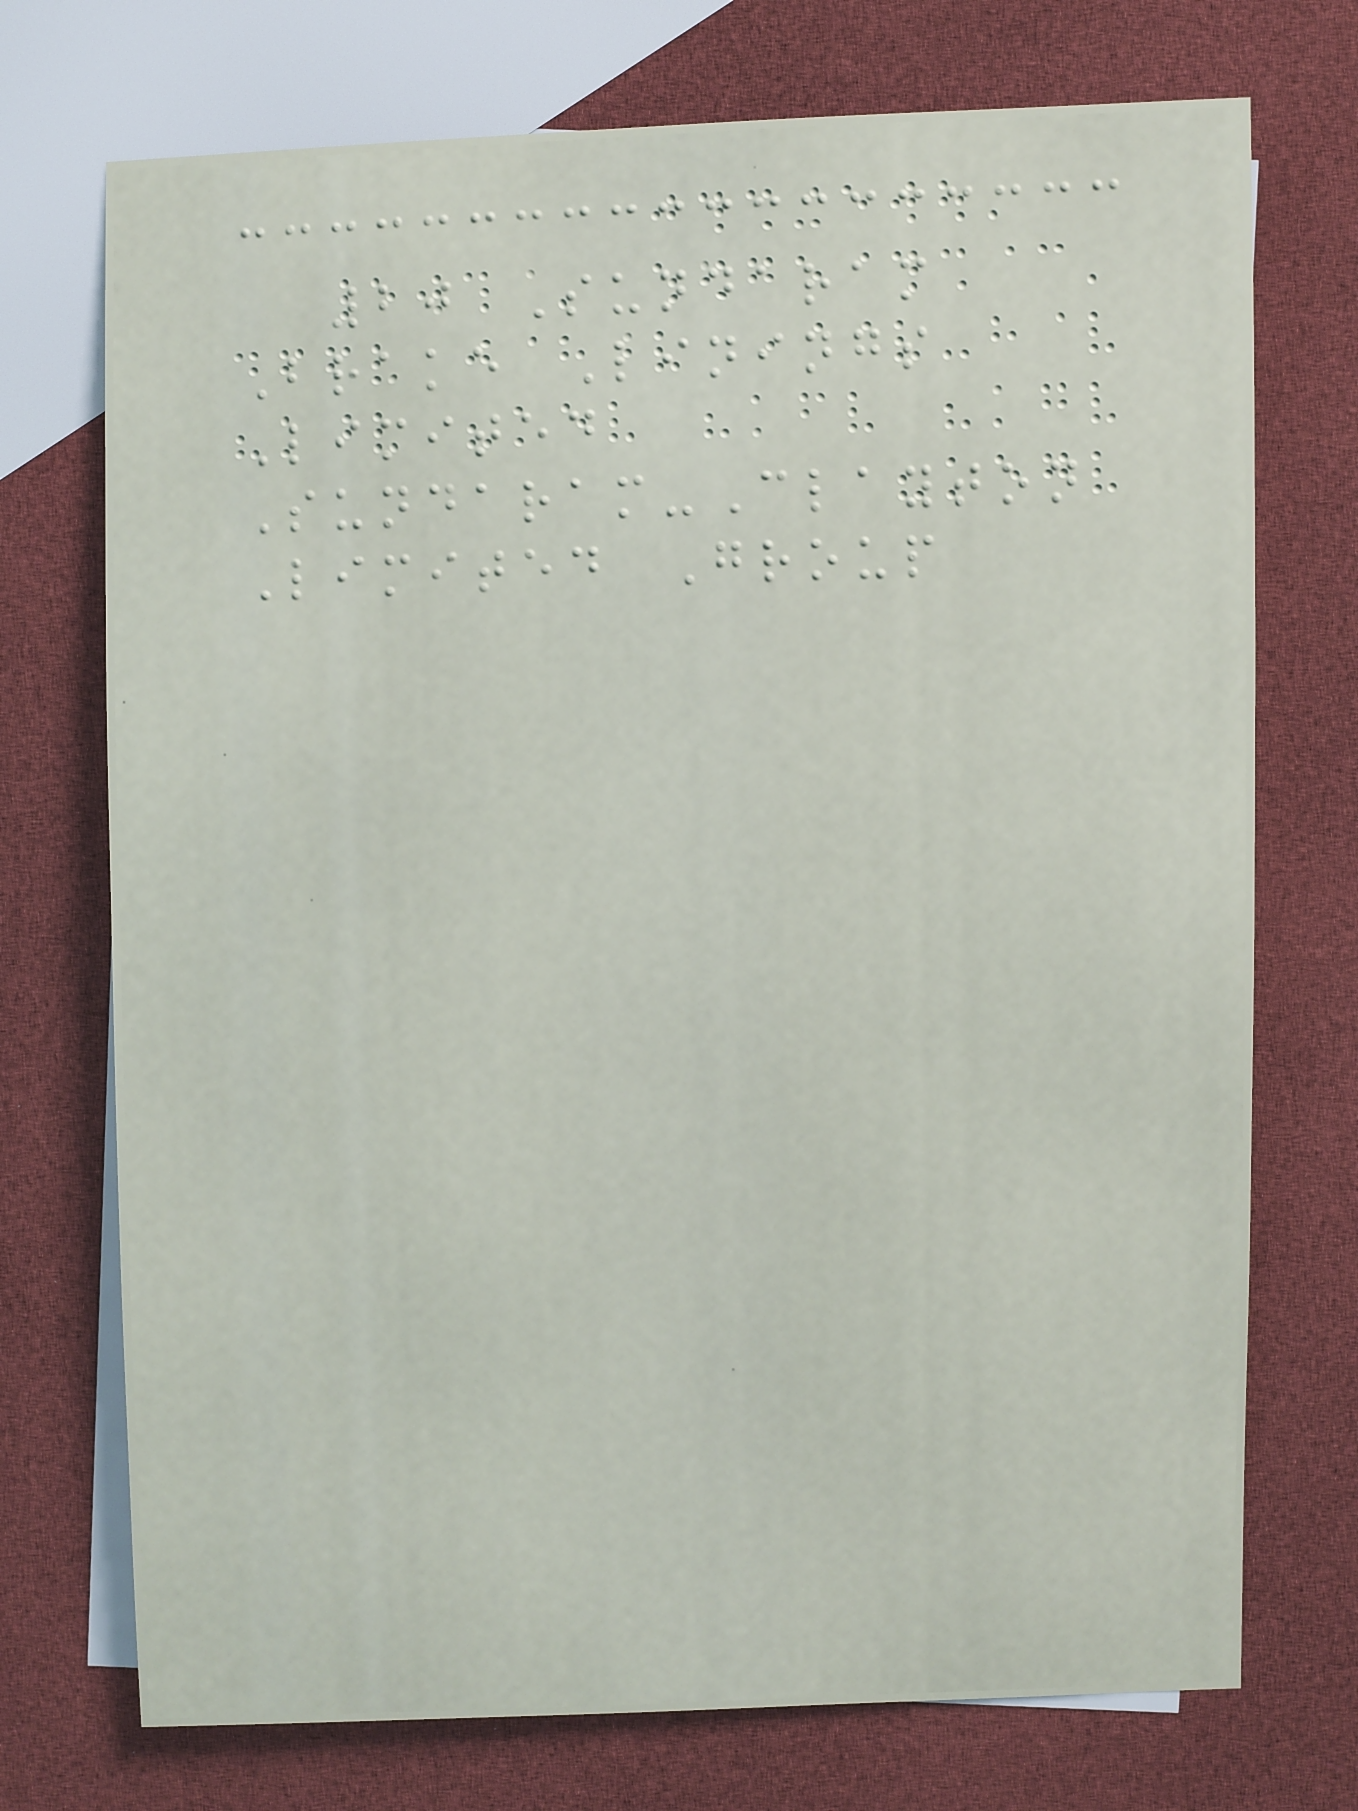20 Sundaram
Brake Linings
Limited
Sundaram-Clayton
Limited Group
